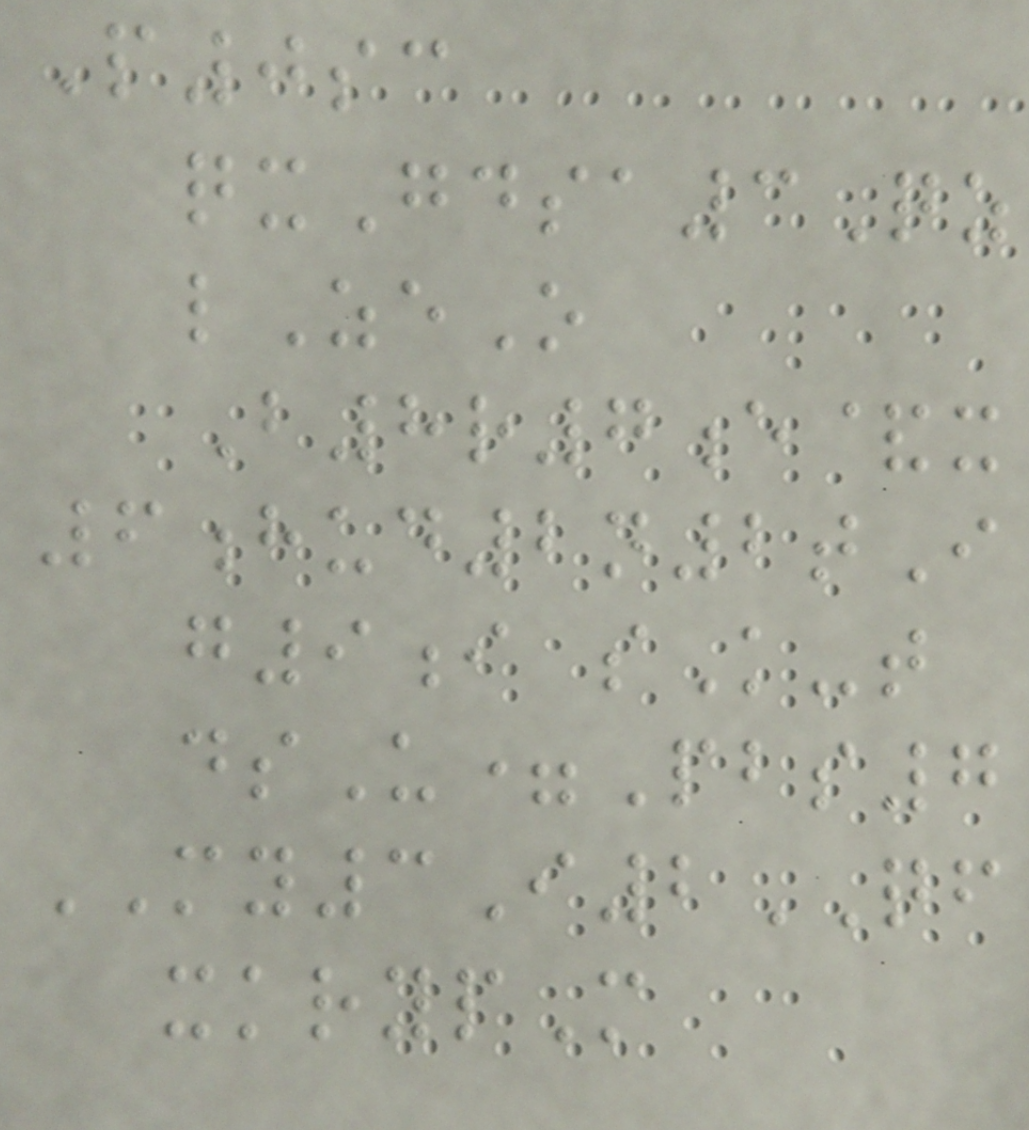P0sc
qxGdsa3Qz
lZeO
B8r7e&x
6hud2n2tI
g9i sK-t
dsU=Pbs7
MY3I2QF
xkrypM
